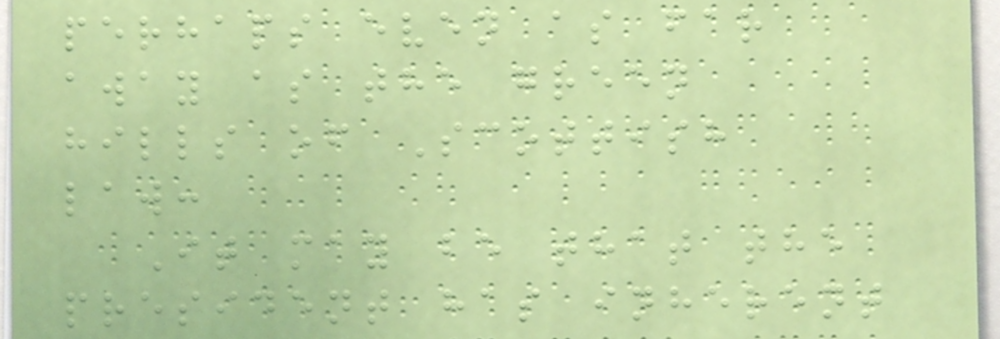perhaps even as far
away as the green
hills of Scottish
law:
It may be that the
president has inherent
